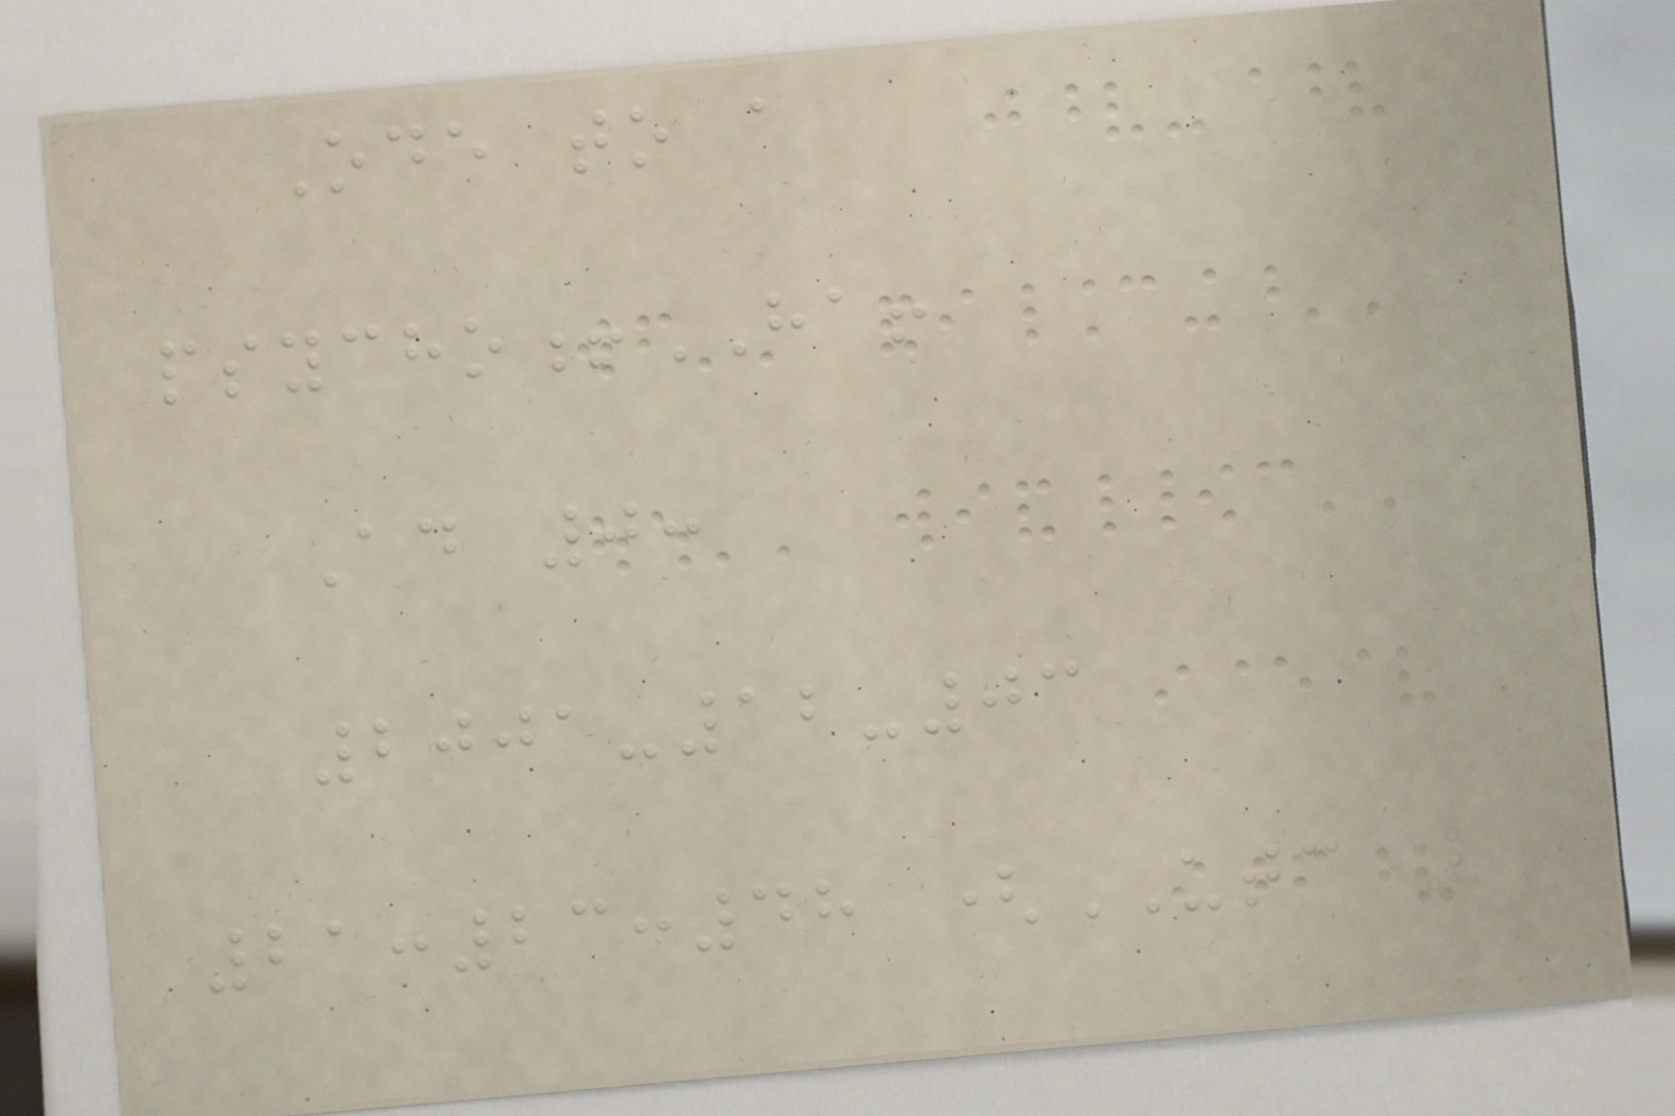Ode to a
psycho!HA!
Ad 0:
2001-12-03
21:23:48 (UTC)
